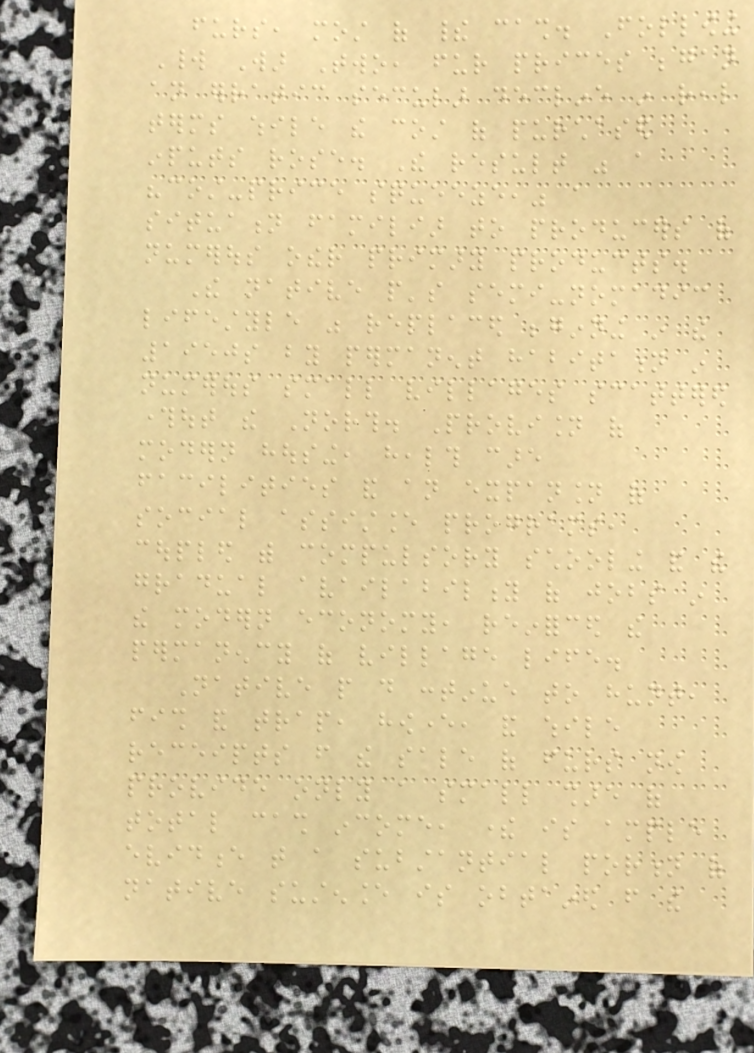furs, most of their cash. Following
World War Two, fur prices began
an erratic secular decline in real
terms while the cost of purchased
inputs rose. The result was a
"cost-price squeeze," a
situation familiar to producers of
numerous other primary products.
The native people's semi-nomadic
lifestyle was replaced beginning in the
1950s by permanent habitation in
numerous small villages scattered
throughout the North. Provision of
modern housing, health care
facilities and an expansion of
social assistance programs,
coupled with compulsory schooling and the
gradual availability of jobs in
the modern economy, reinforced the
permanency of village life.
Native people do continue to hunt,
fish and trap, however, and while
receipts from the sale of furs now
provide only a small share of
total cash income, there is ample
evidence that a substantial portion of
native sustenance is obtained from the
